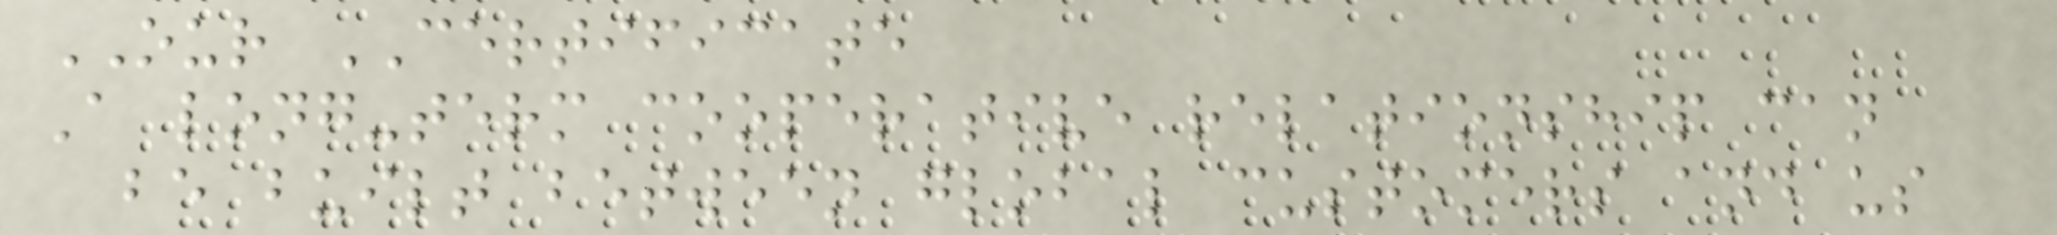OUR CERTIFICATE
A long-term cooperative relationship can
be built between global customers and us
